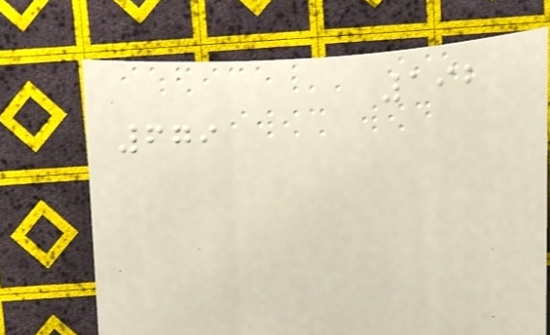192
679
